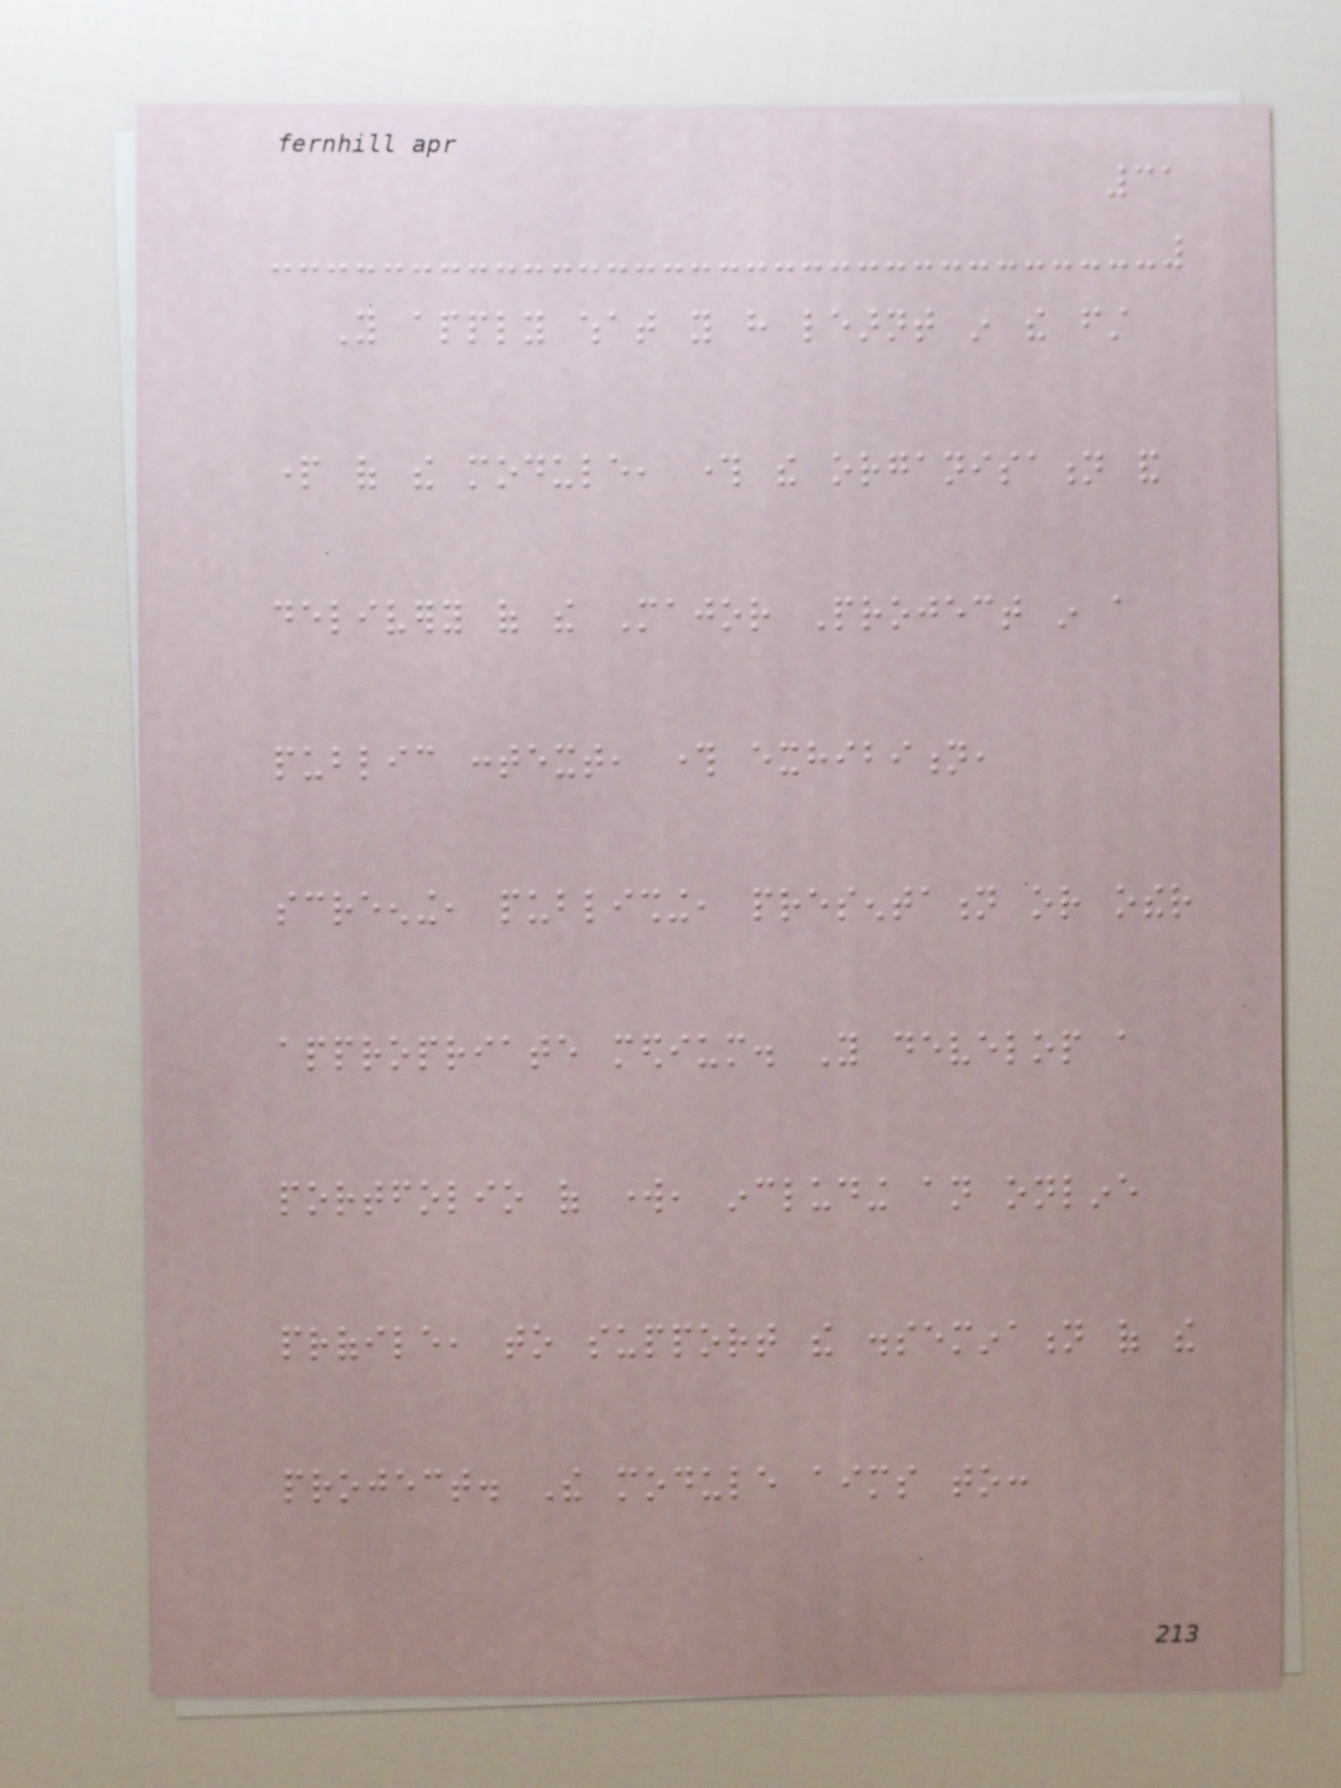31
You apply what you have learnt in the first
part of the module, through the organisation and
delivery of the Major Project in a
public context, through exhibition,
screening, publishing, presentation or other
appropriate medium. You develop a
portfolio of work, including an online
profile, to support the dissemination of the
project. The module aims to:
